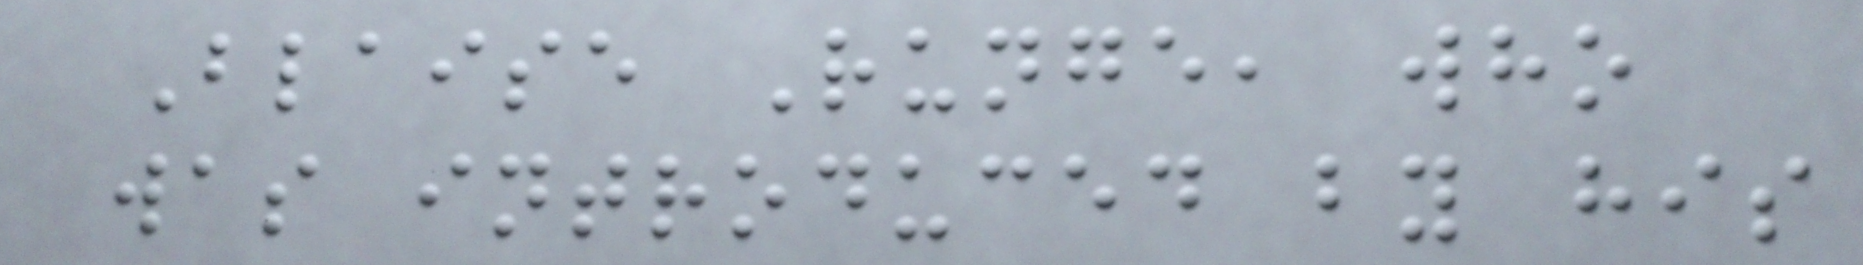Blaise Runge, who
was introduced by his
